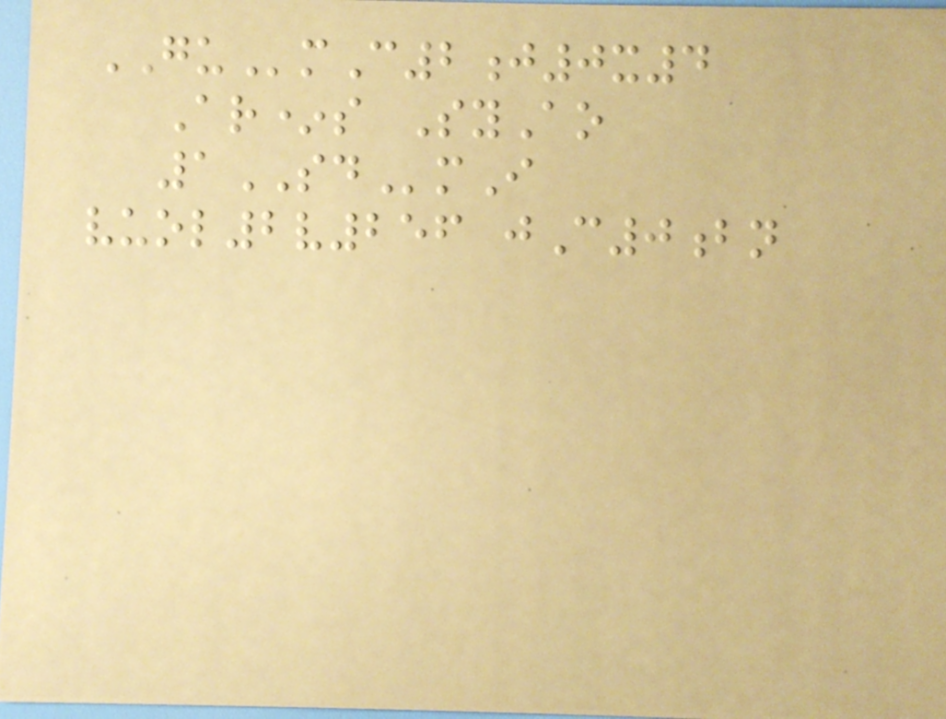GUmC2j0x4
Ar*s SyAo
1SDmI
vuol2v256 jC0bn
